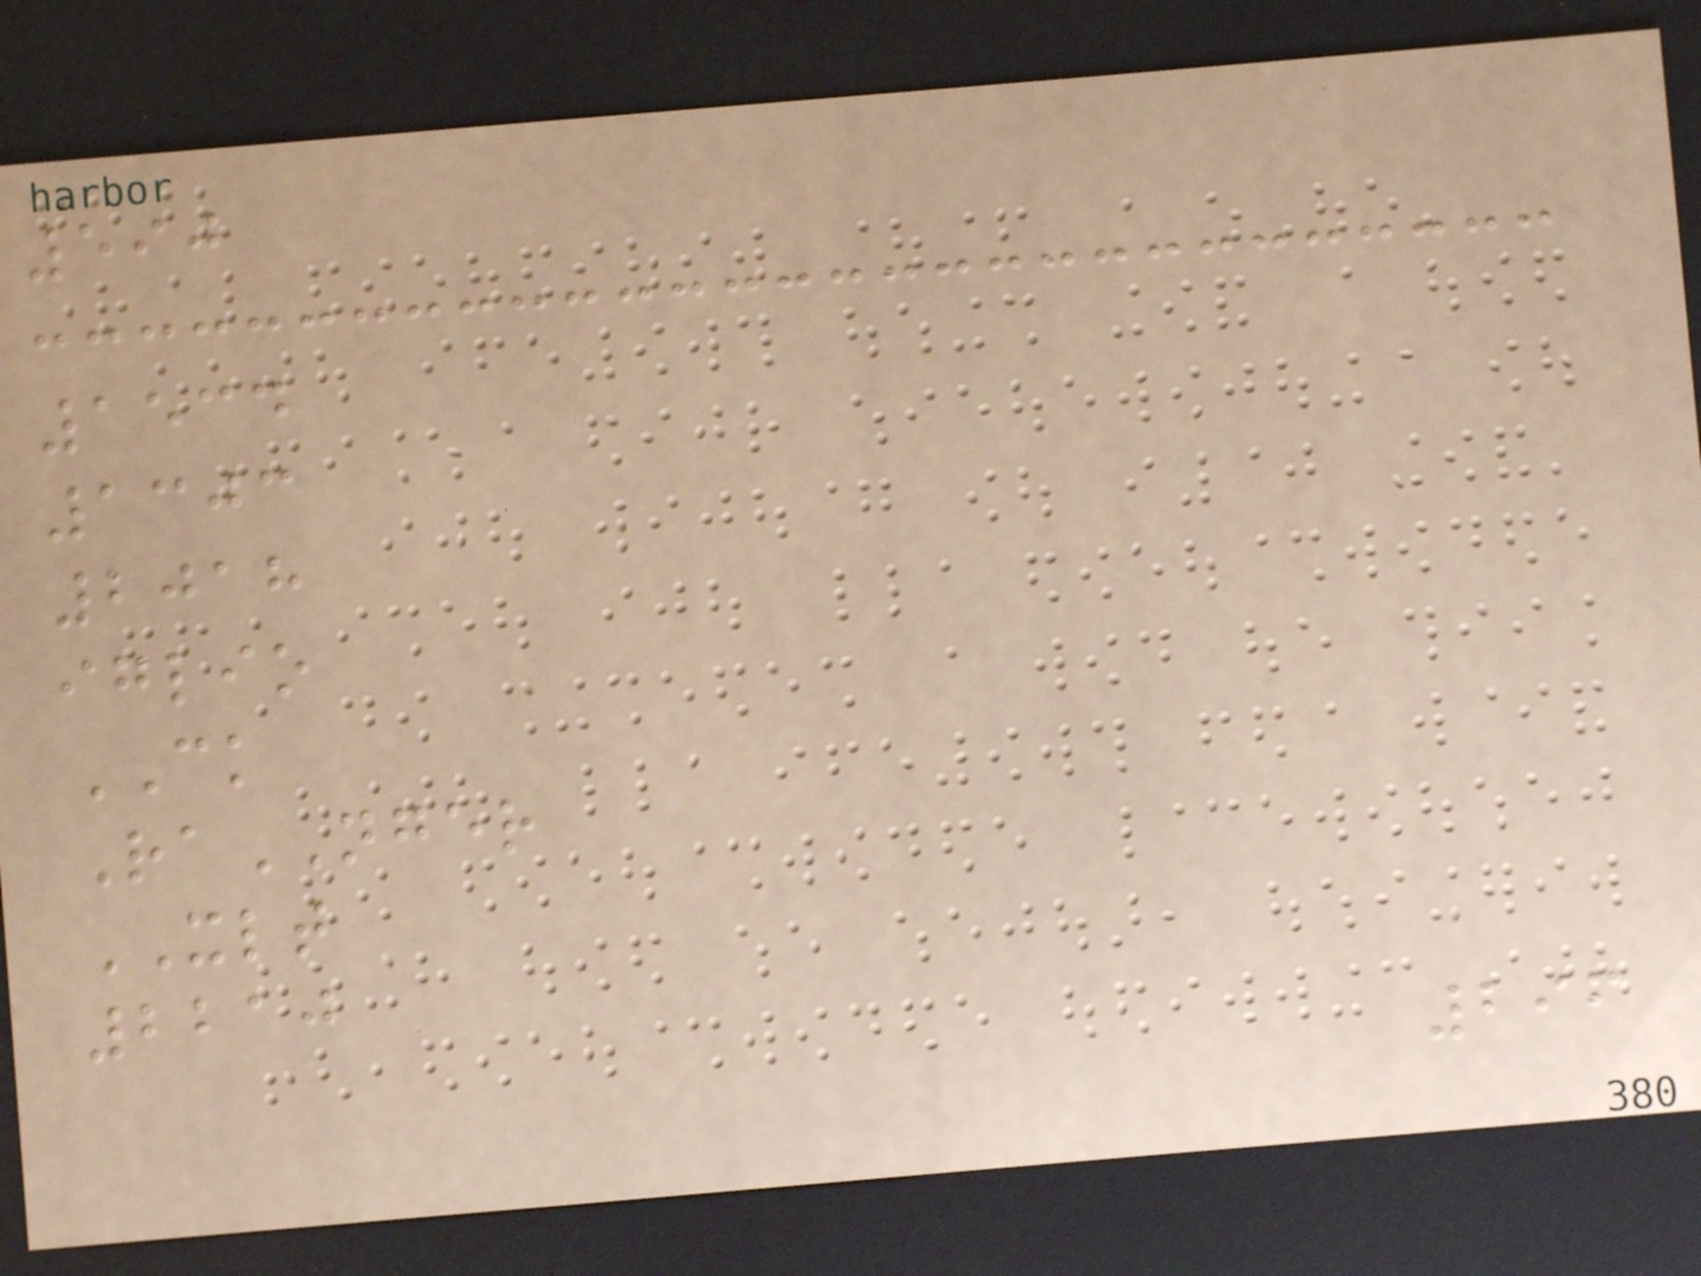590
1534
1303
2018
iglio
CK
RaNGER
XLT
2210
296
